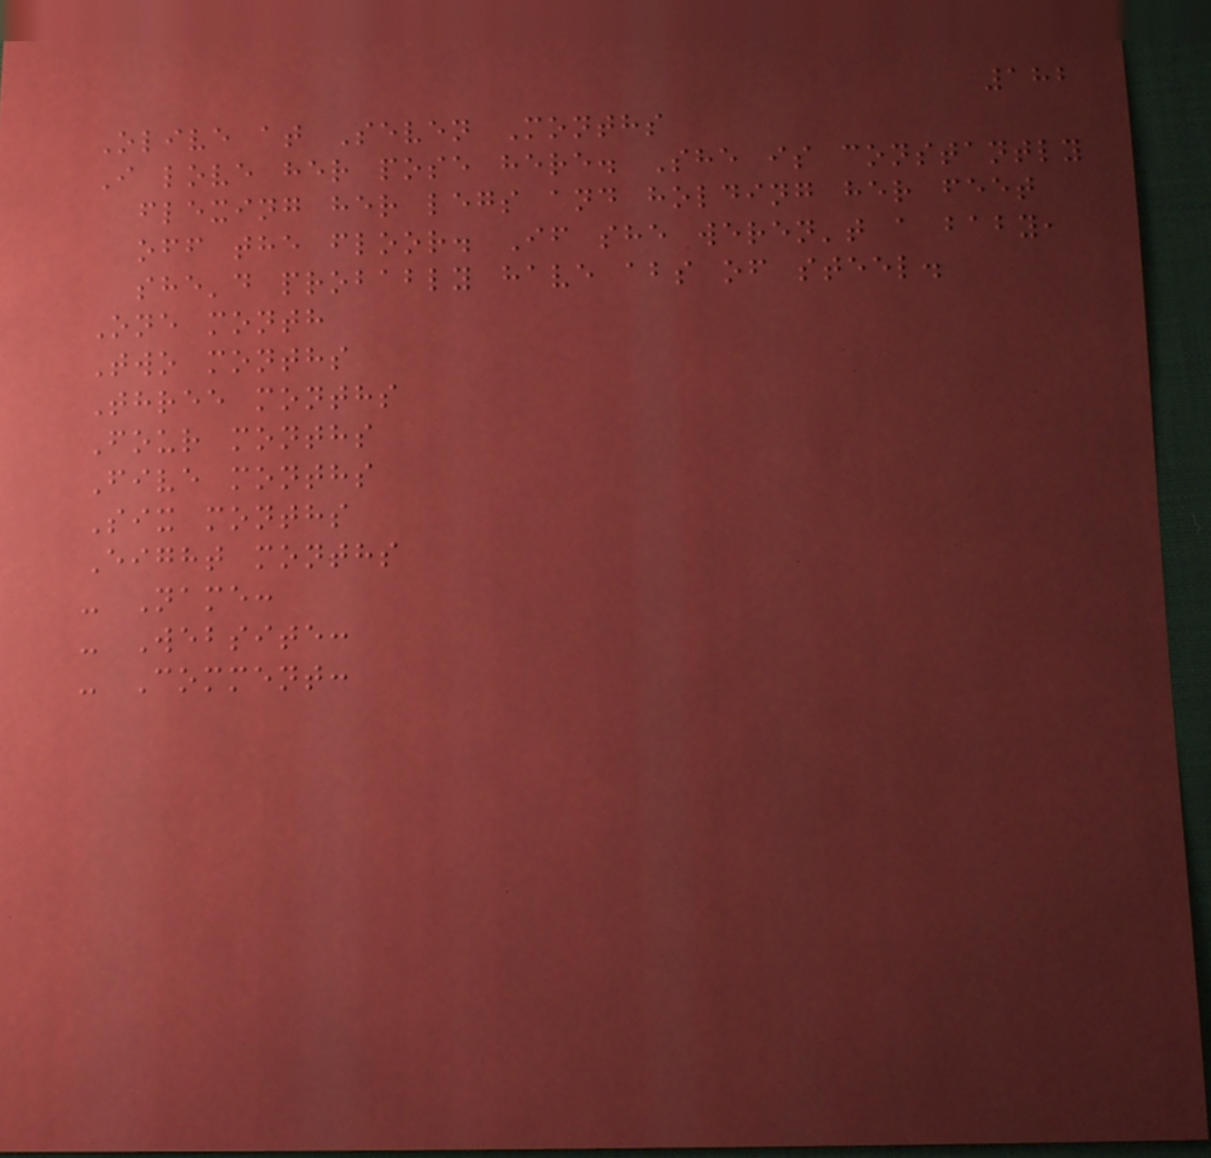182
Olive at Seven Months
I love her pose here. She is constantly
flexing her legs and holding her feet
off the floor. If she weren't a baby,
she'd probably have abs of steel.
One month
Two months
Three months
Four months
Five months
Six months
Eight months
- Name:
- Website:
- Comment:
